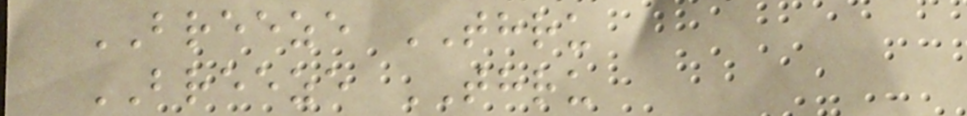BREEZE THRU
BREEZE THRU
